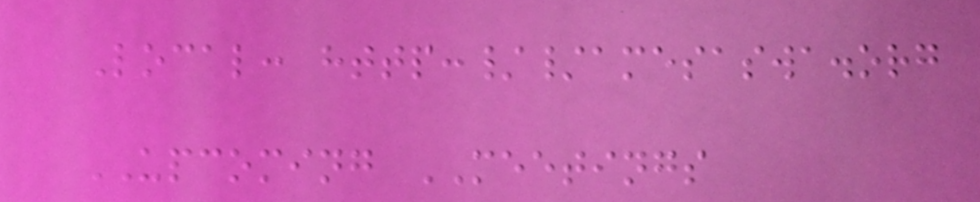Local: http://amesaswa.org
UPCOMING MEETINGS
